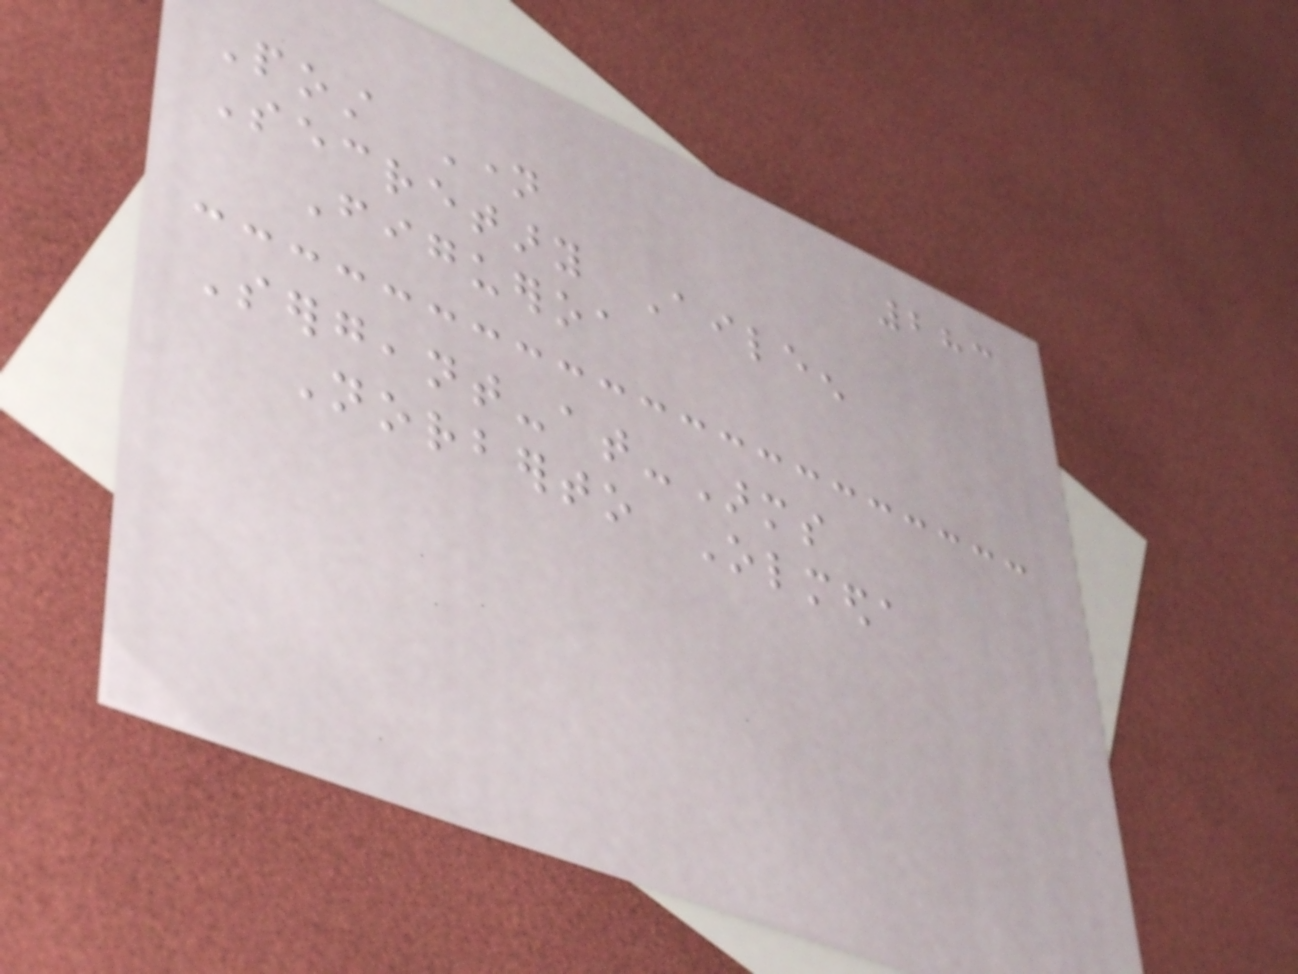283
Post Name
Secretary Aileen
Figueroa
Sergeant-at-Arms
Norberto Olmeda
